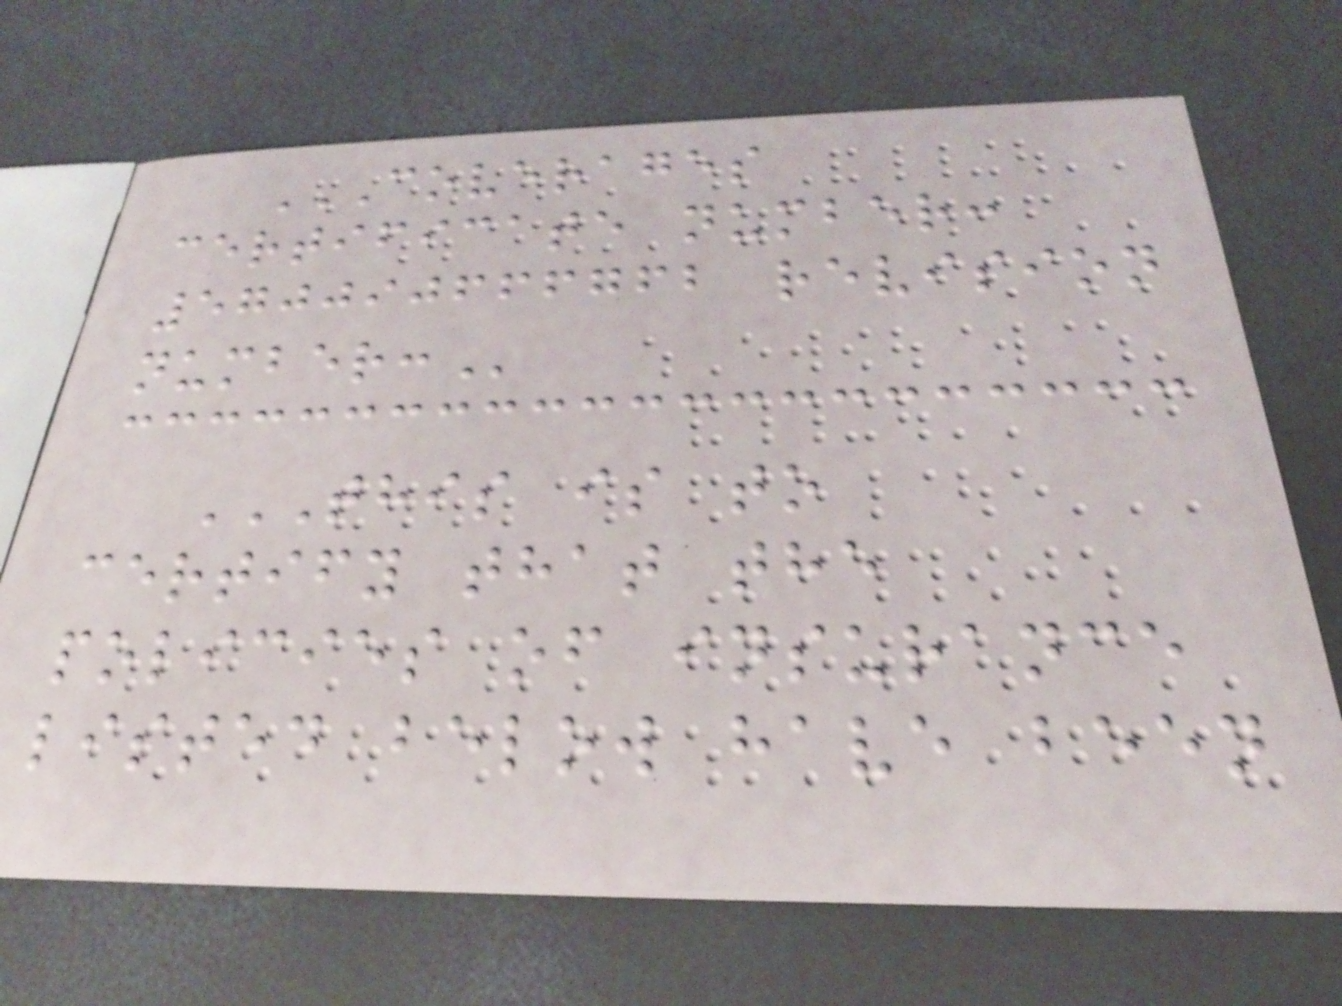COVERAGES
CERTIFICATE NUMBER:
570090666762 REVISION
NUMBER:
THIS IS TO
CERTIFY THAT THE
POLICIES OF INSURANCE
LISTED BELOW HAVE BEEN
